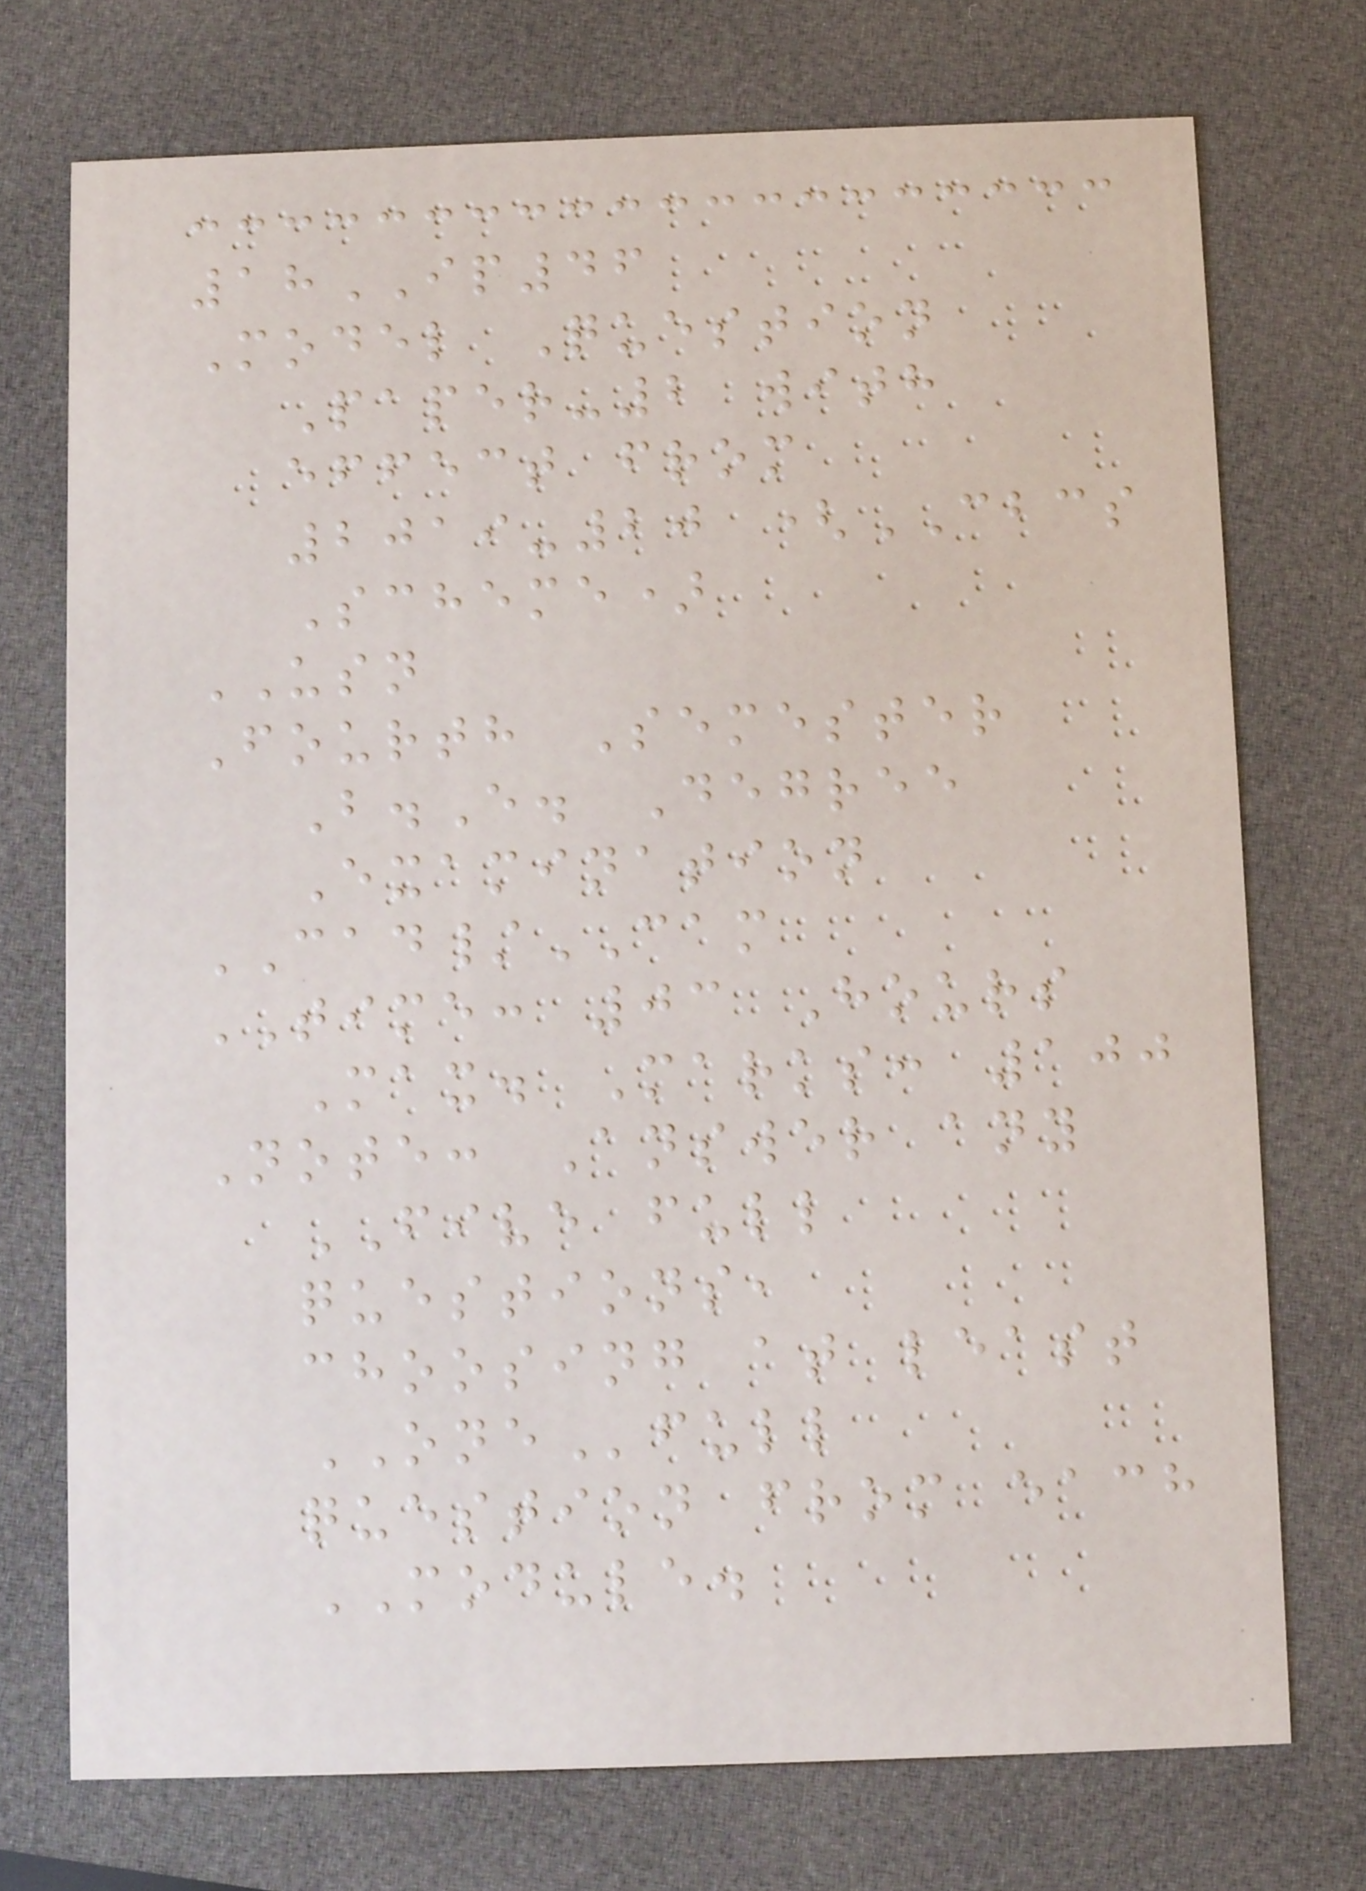18IP46
Model Question
Paper-2 with
effect from
2019-20 (CBCS
Scheme)
USN
Fourth Semester
B.E. Degree
Examination
CAD/CAM
TIME: 03 Hours
Max. Marks: 100
Note: Answer any
FIVE full
questions,
choosing at least
ONEfull
question from each
MODULE.
